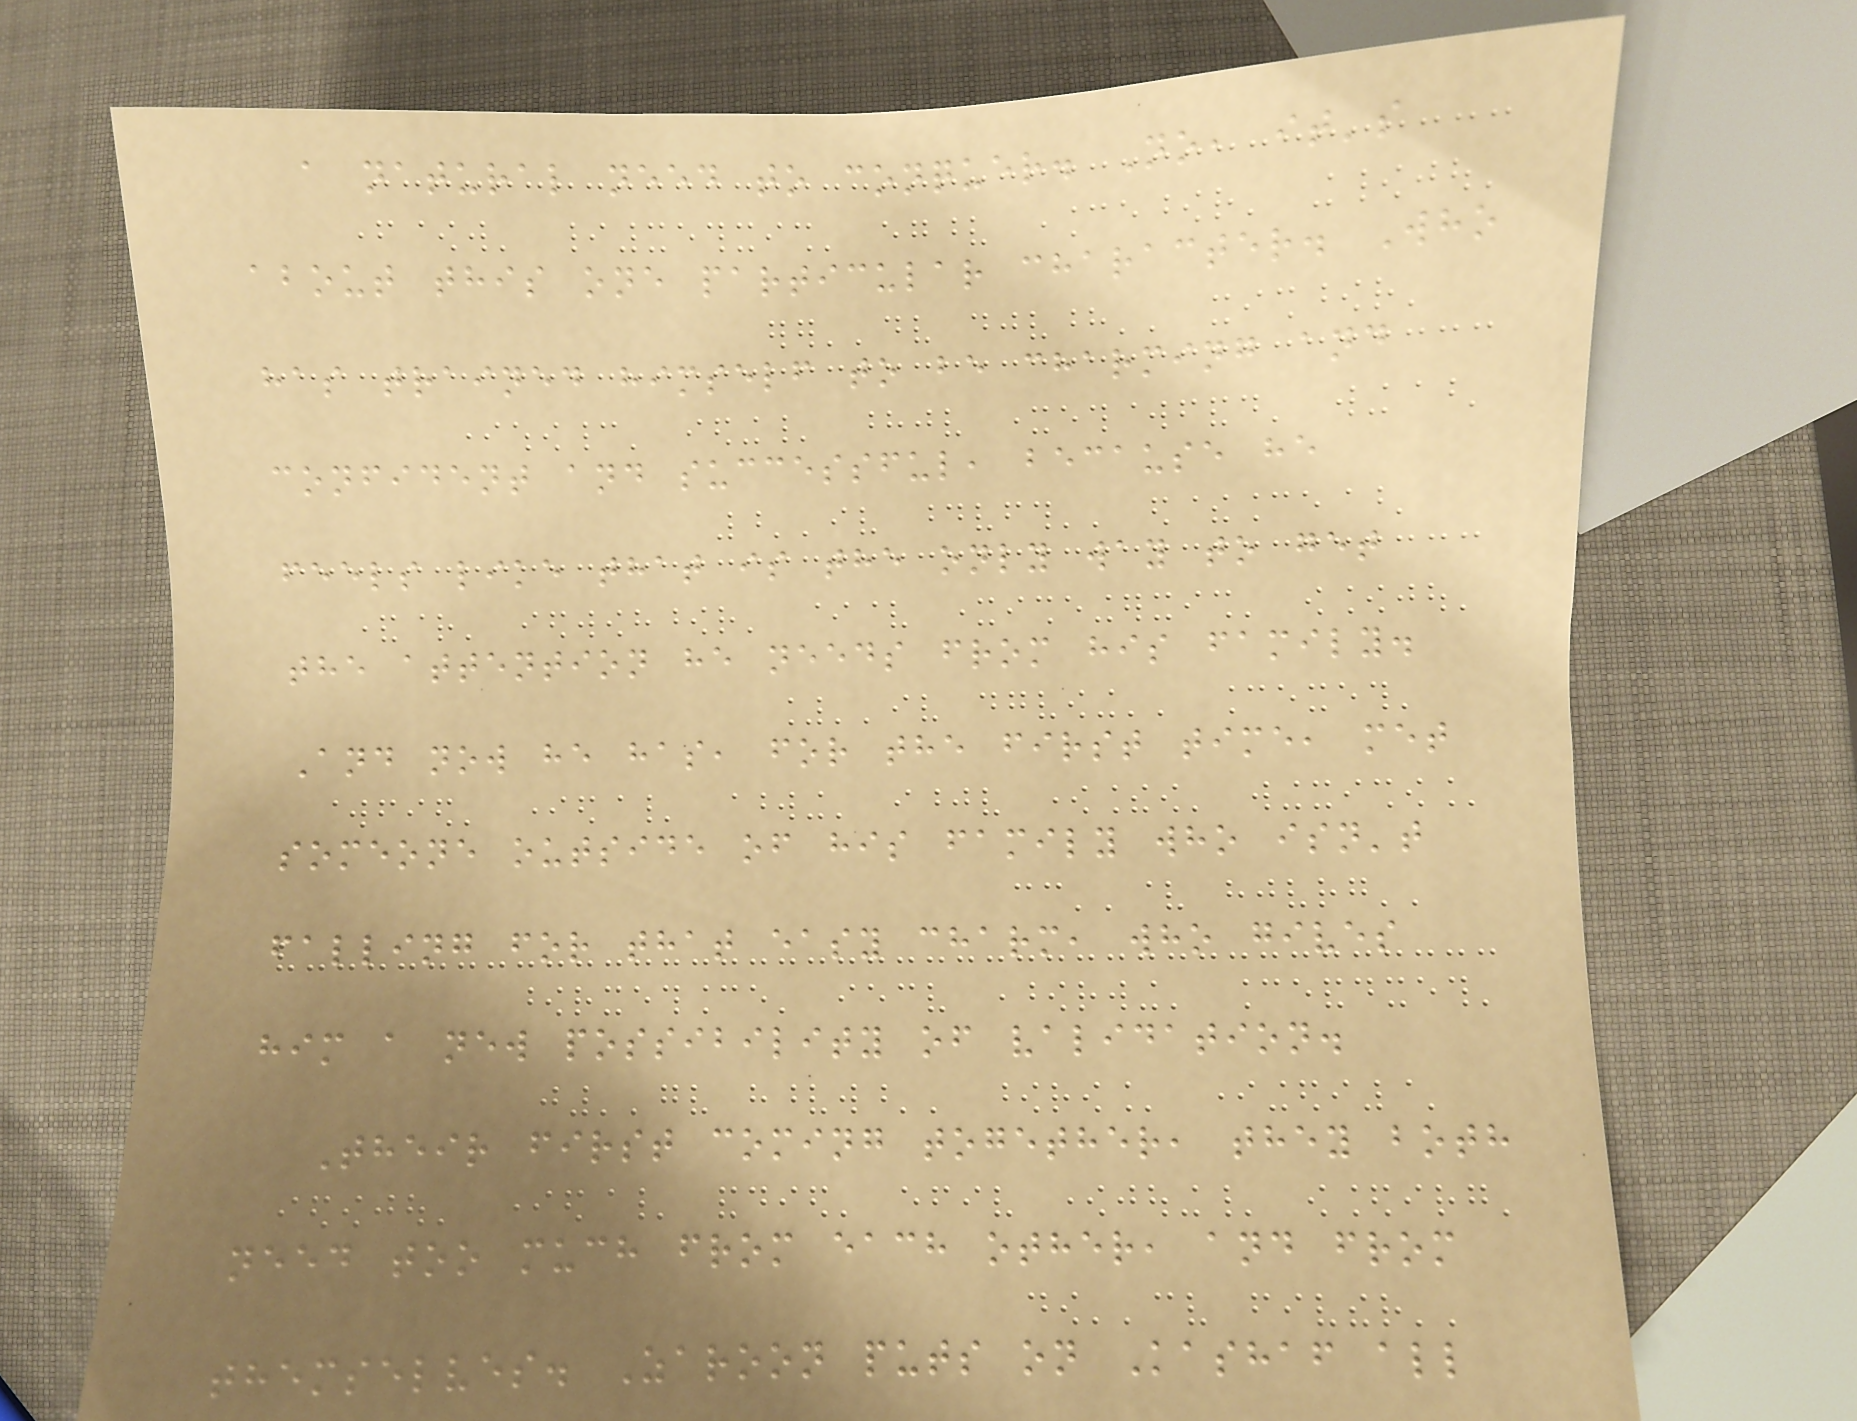a natural need to conquer. No, it's
about this one particular character. Who
has trained himself to be charming and
confident and successful, because he
feels like that is the only way to get
the attention he needs from his family.
And now he has, for the first time, met
someone outside of his family who isn't
falling for that easy charm, who gives
him a new possibility of validation.
Their first coming together, they both
need too much from each other, and from
themselves. Zaroon puts on Kashaf all
